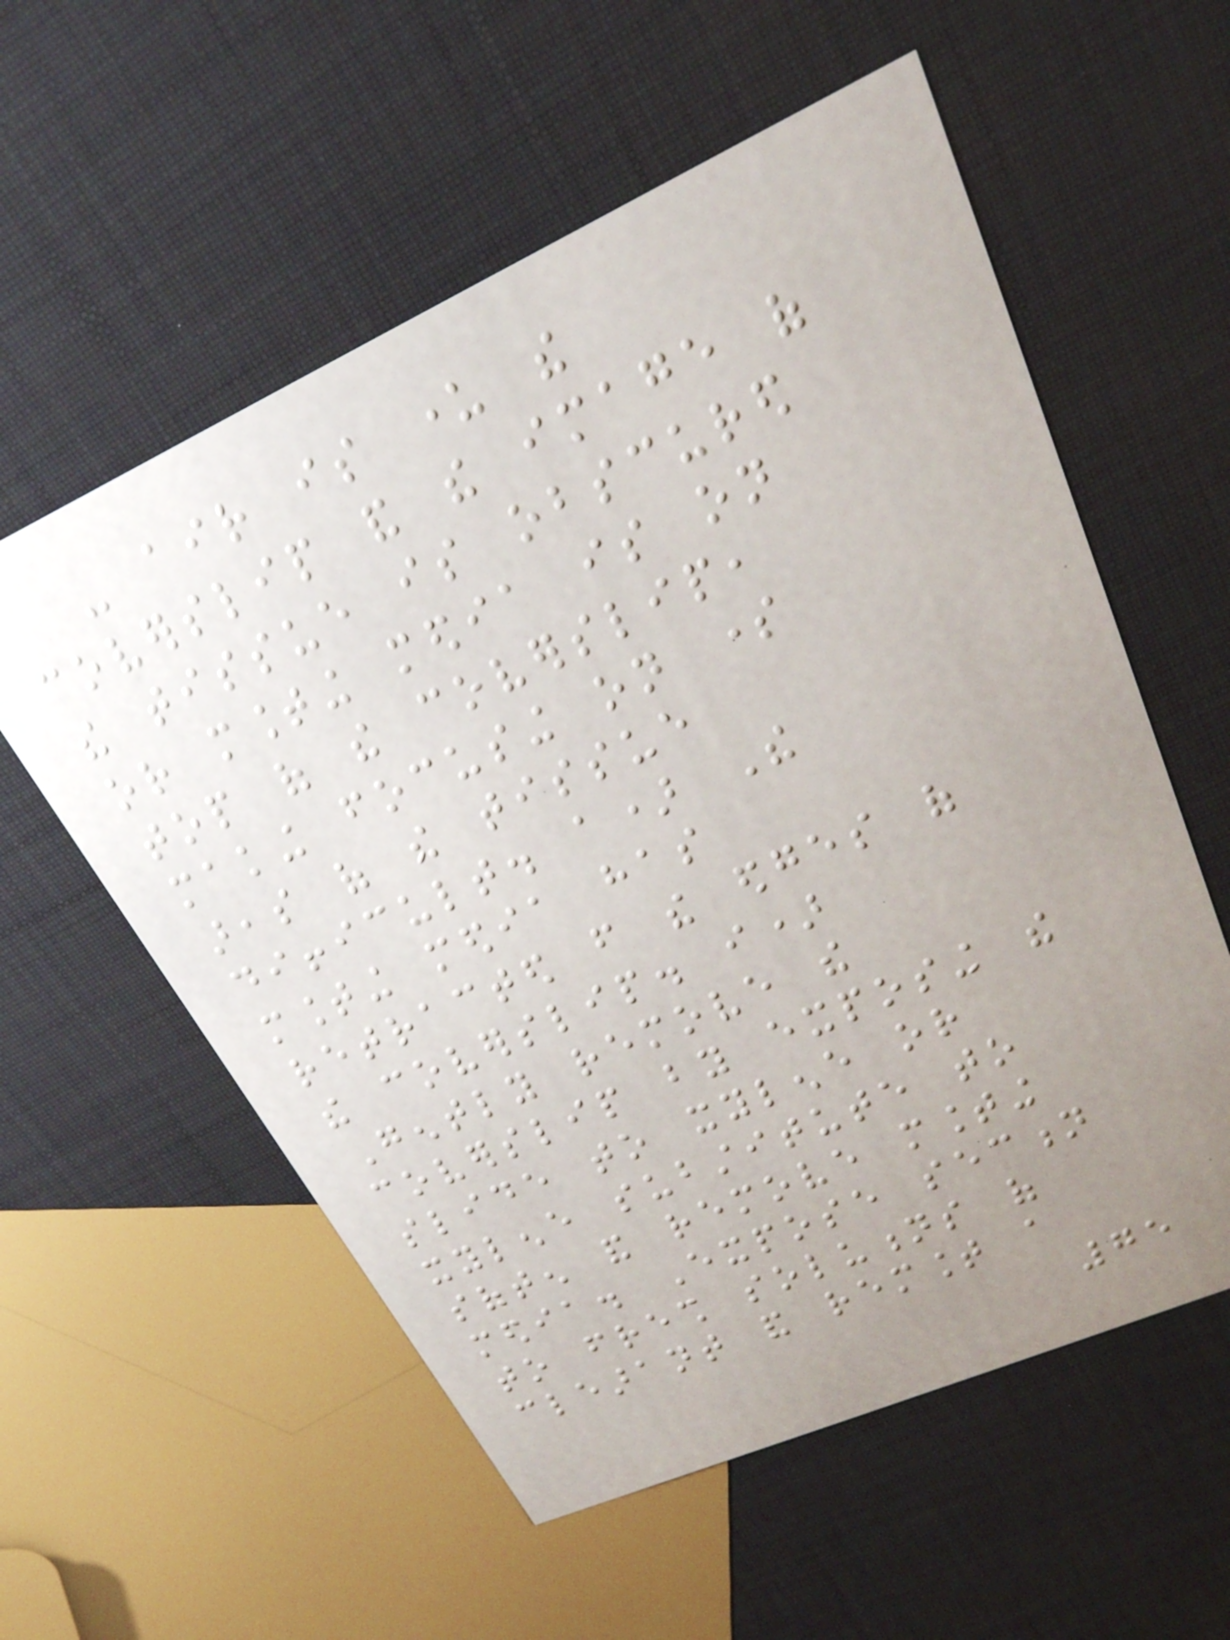- air is under the
coverslip and the image of
the tissue is obscured
or mounting media is on
top of the coverslip,
making focusing on some
areas of the tissue
difficult. a) The
mounting media has
retracted from the edges of
the coverslip. i)
Gently remove the
coverslip by exposing the
slide to xylene or
xylene substitute to
soften and remove mounting
media. Expose section
to fresh solutions of
clearant and remount a
75
